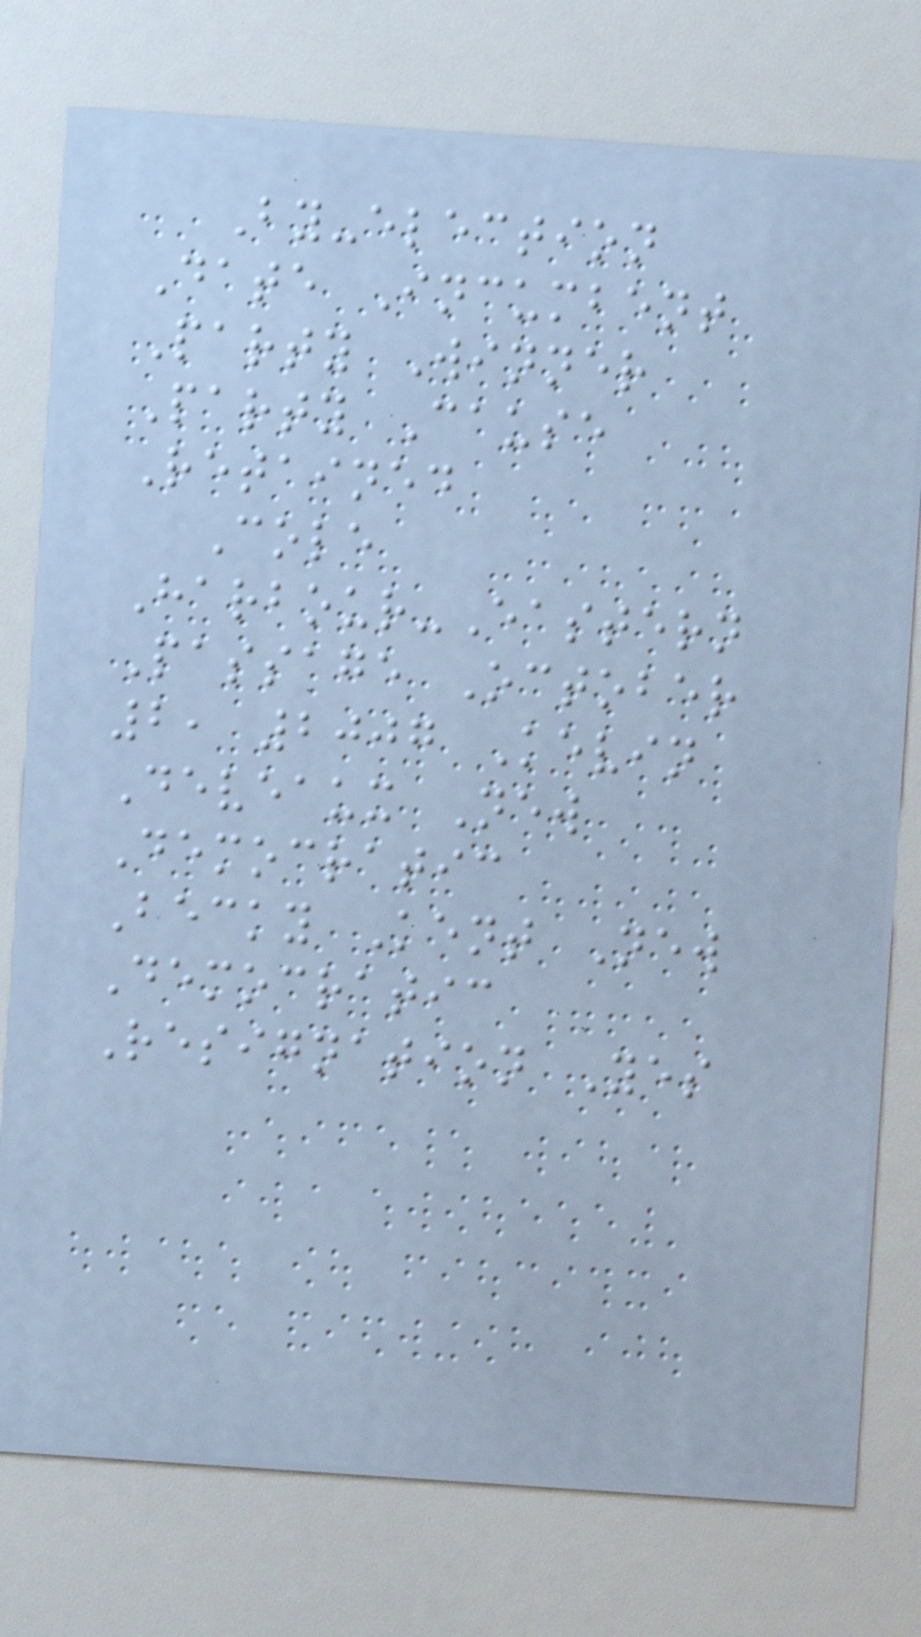By-election
Date Incumbent
Party Winner
Party Cause
Retained
Cole
Harbour-Eastern
Passage October
2, 2007 Kevin
Deveaux New
Democratic
Becky Kent New
Democratic
Resignation Yes
